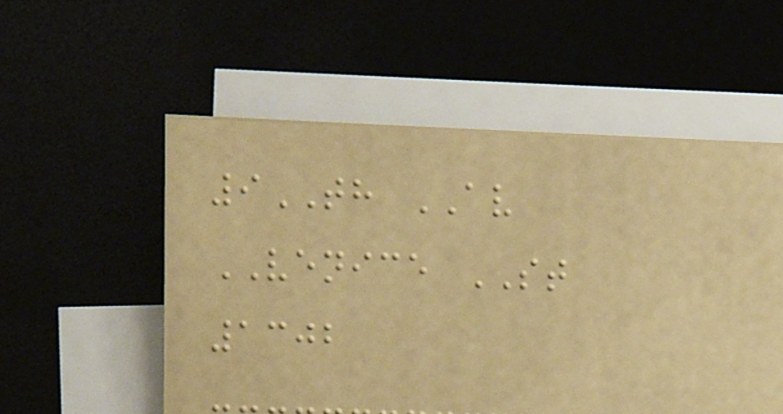9TH AV
VENICE ST
1302
